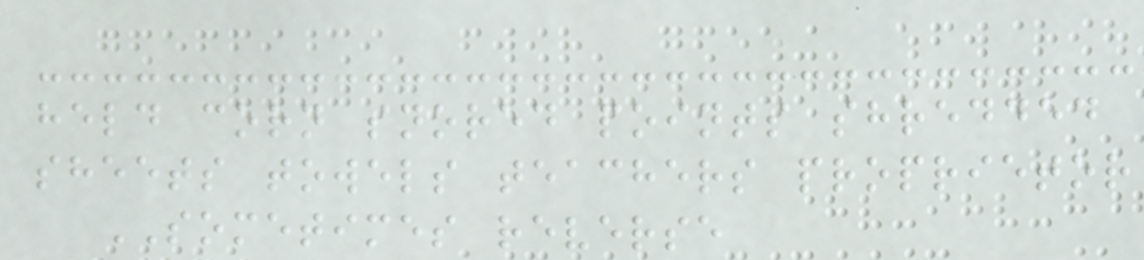held corn snored points shredded
sheets towels teachers proprietor
SOMETIMES reverse
